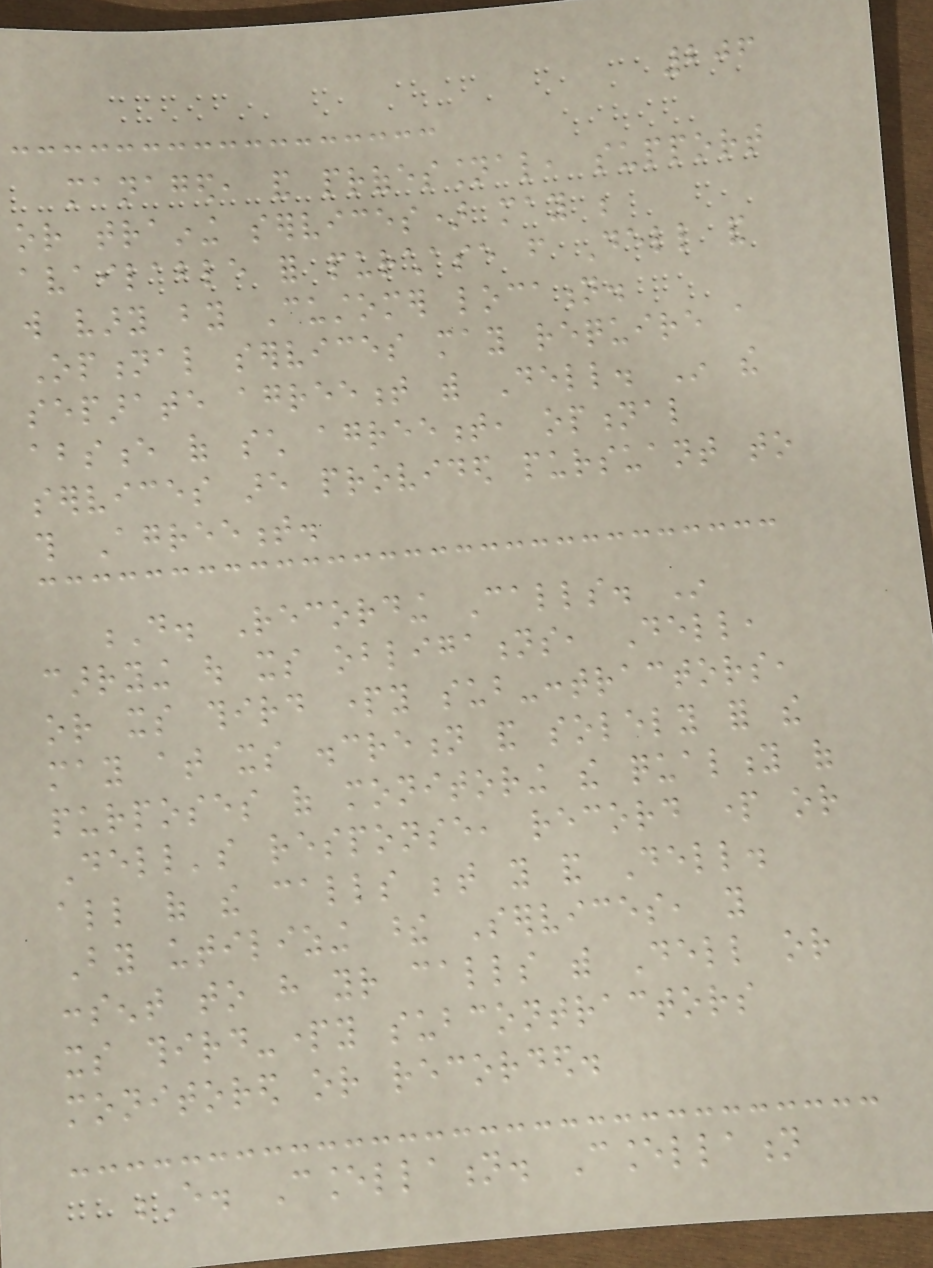206
managed, and professional, support
or training services) may be
available for purchase from Dell and
will vary by Customer location.
Optional services may require a
separate agreement with Dell. In the
absence of such agreement, optional
services are provided pursuant to
this Agreement.
D. Recording Calls. In
carrying out its obligations, Dell,
or its third party sub-contractors,
may at its discretion and solely for the
purposes of monitoring the quality of
Dell's response, record part or
all of the calls between you and Dell.
By utilizing these Services, you
consent to have your calls with Dell or
its third-party subcontractors
monitored or recorded.
E. Cancellation. Cancellation
